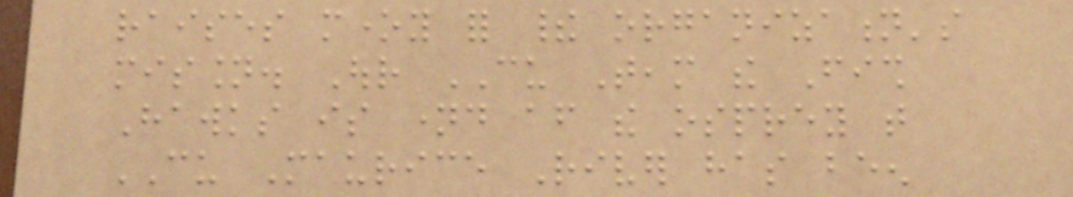raises money for their organization's
mission. Our CU Team the Fish
Hawks is named after the osprey that
CU Maurice River has been
